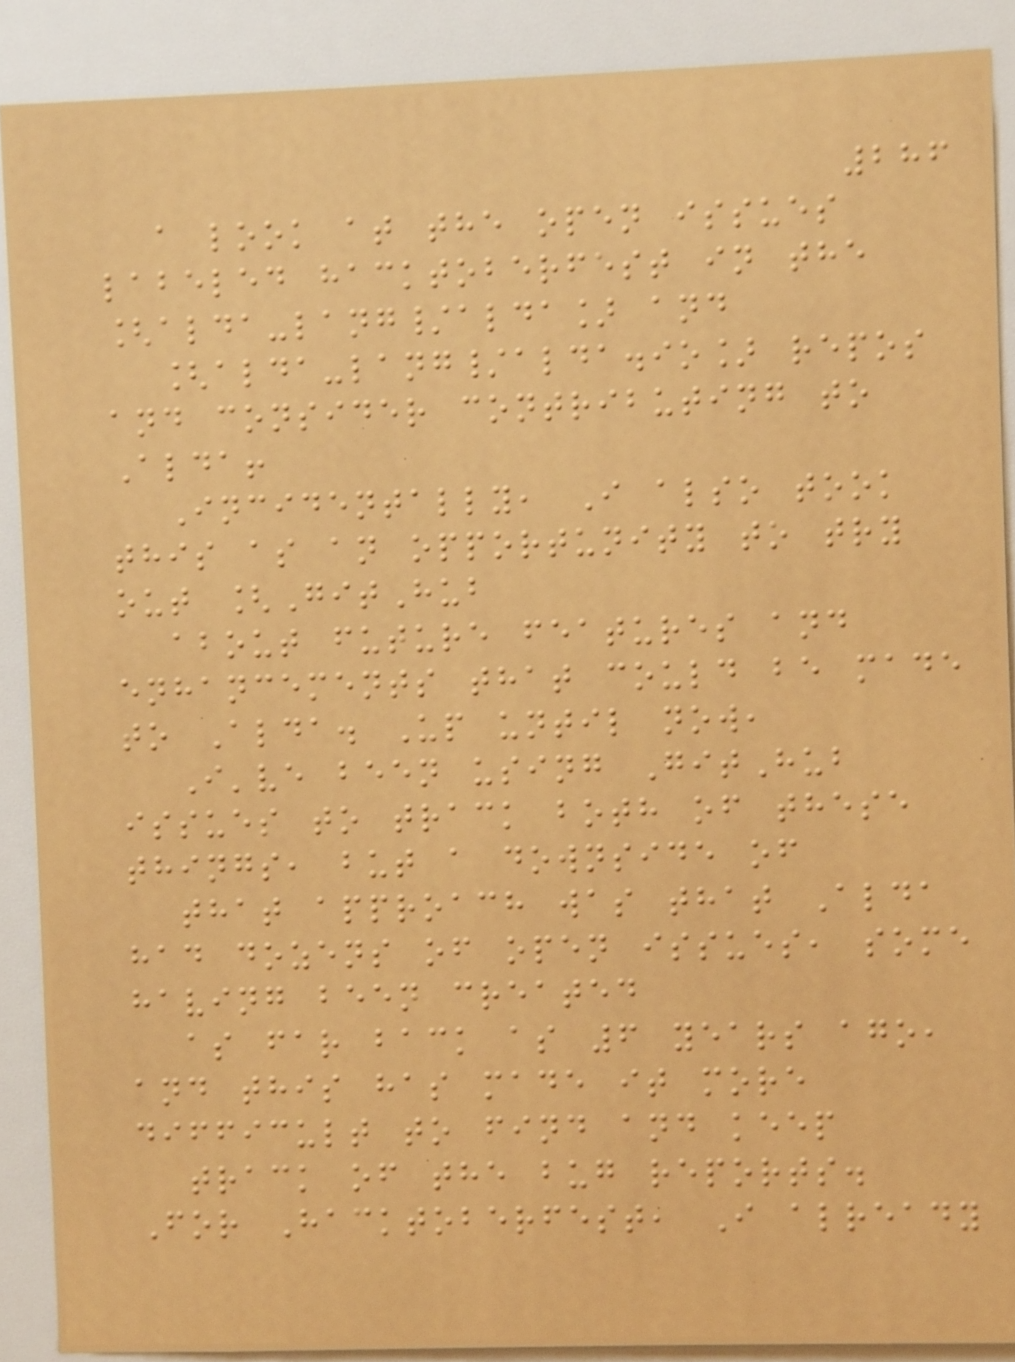286
a look at the open issues
labeled hacktoberfest in the
[alda-lang/alda] and
[alda-lang/alda.io] repos
and consider contributing to
Alda!
Incidentally, I also took
this as an opportunity to try
out [GitHub
about future features and
enhancements that could be made
to Alda. Up until now,
I've been using GitHub
issues to track both of these
things, but a downside of
that approach was that Alda
had dozens of open issues, some
having been created
as far back as 6 years ago,
and this has made it more
difficult to find and keep
track of the bug reports.
For Hacktoberfest, I already
